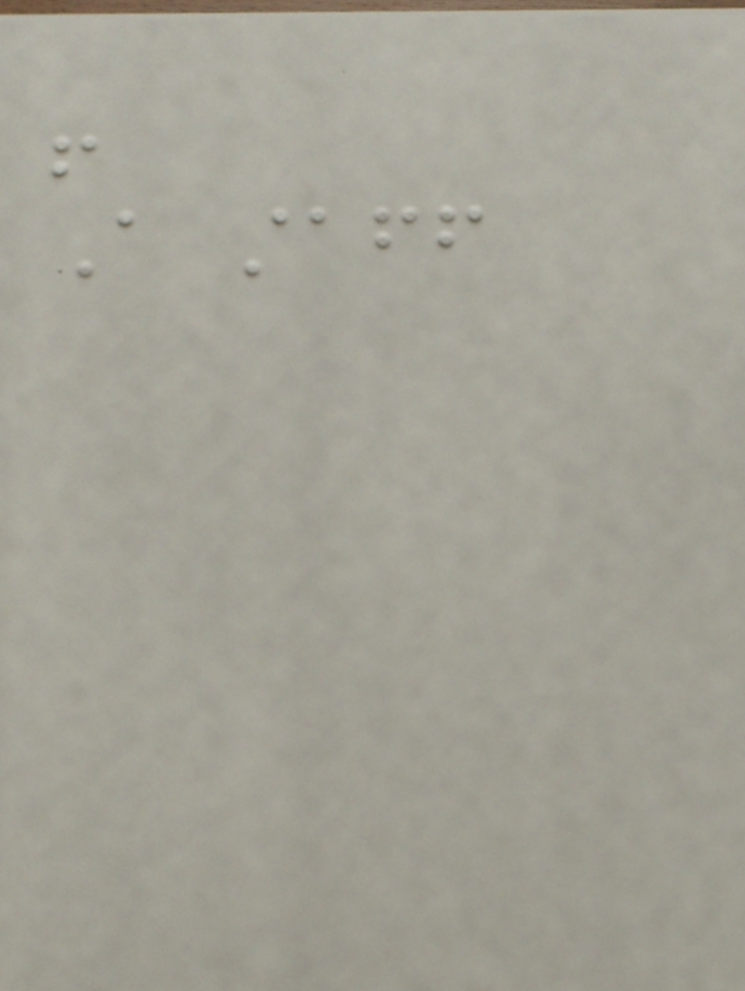!
A staff
